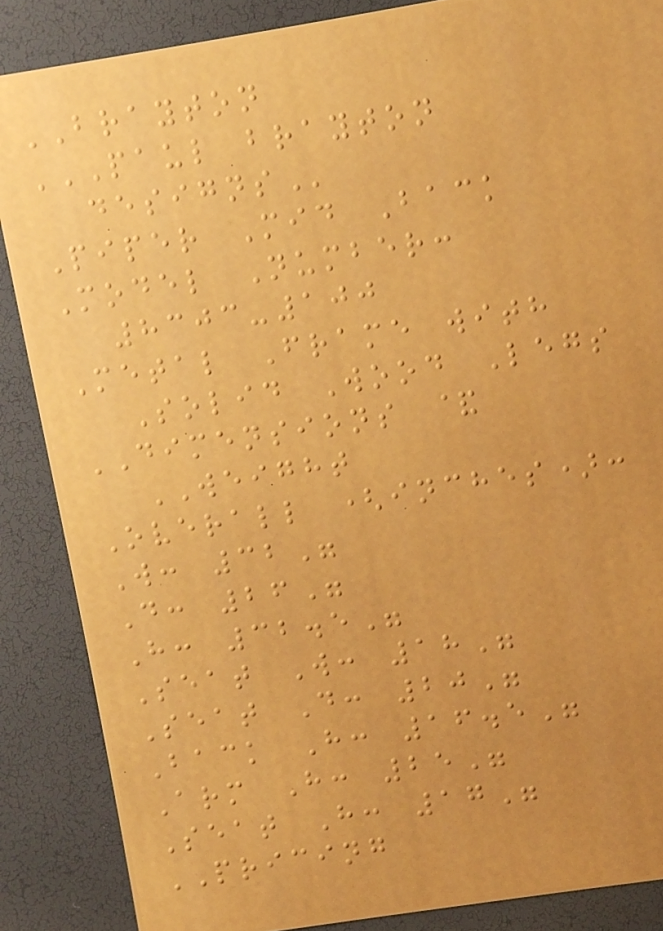BRAYTON
PAUL BRAYTON
DESIGNS
Piper Mid Back
Model Number:
8303-100
Metal Frame with
Solid Wood Legs
DIMENSIONS &
WEIGHT
Overall (inches):
W: 32"
D: 26"
H: 32.5"
Seat W: 18"
Seat D: 20"
Back H: 16.5"
Arm H: 25"
Seat H: 17"
PRICING
